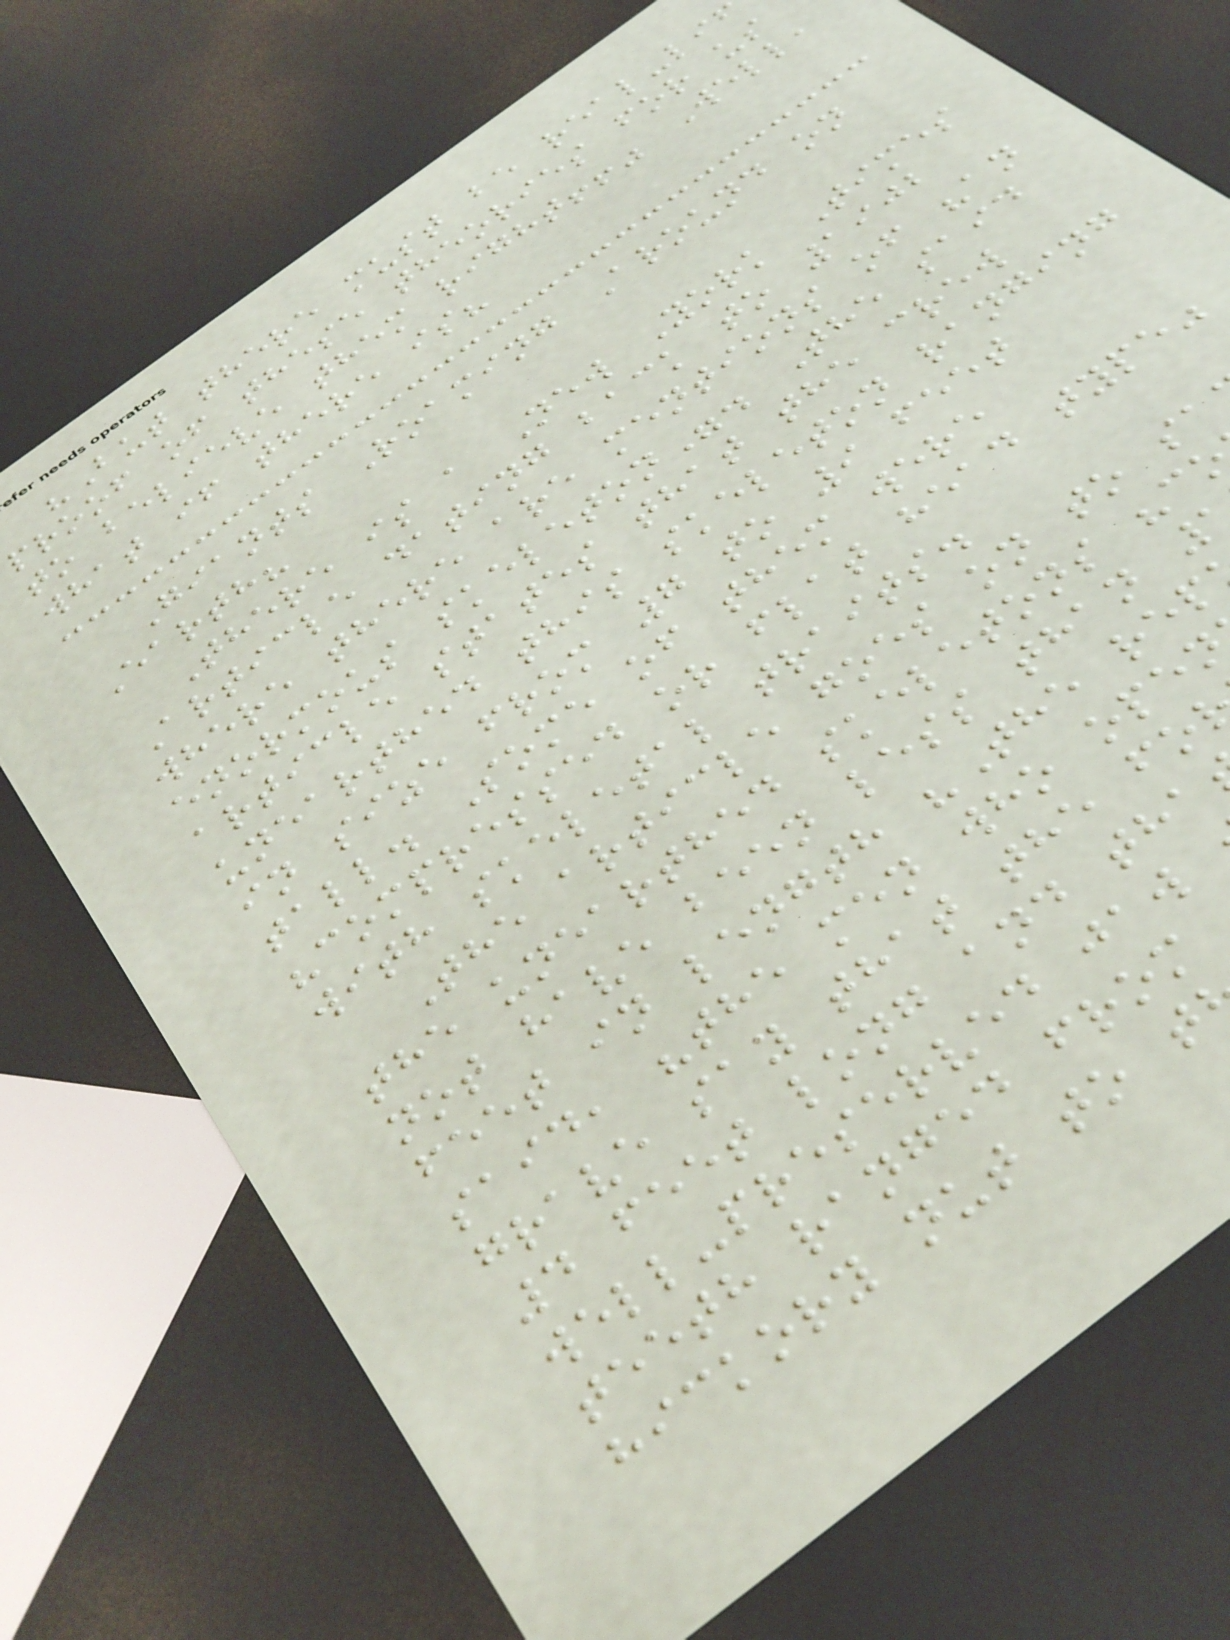"But there must be real-li
proof of these theories for us
to believe them right!!" Well,
what if there is?
Giants Roaming Around on
Earth?
There is a New York Times
Article dating back to 1902
where there are mentions of "an
enormous skeleton". The said
article states that the crew
unearthed this skeleton ranging
in size from 7 to 9 feet
tall. Some of them were
"compressed or flat head type"
with skeletal traits.
The article goes on to sa
the unearthed skeletons "c
not have been less than
feet in length "The rep
said, "the men who ope
grave say that the fo
4 feet long and tha
well-preserved jaw
teeth ranged from
hickory nut to t
